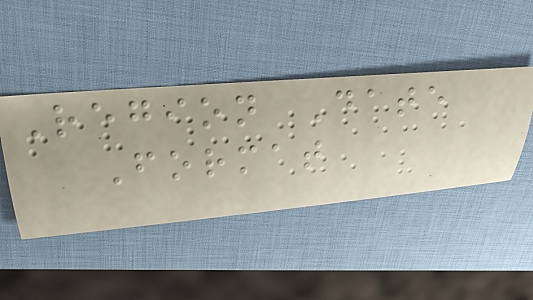Region Date
Format
